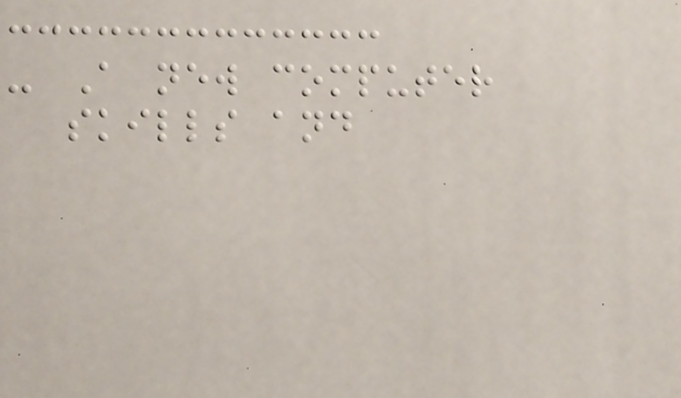- A new computer
skills and
